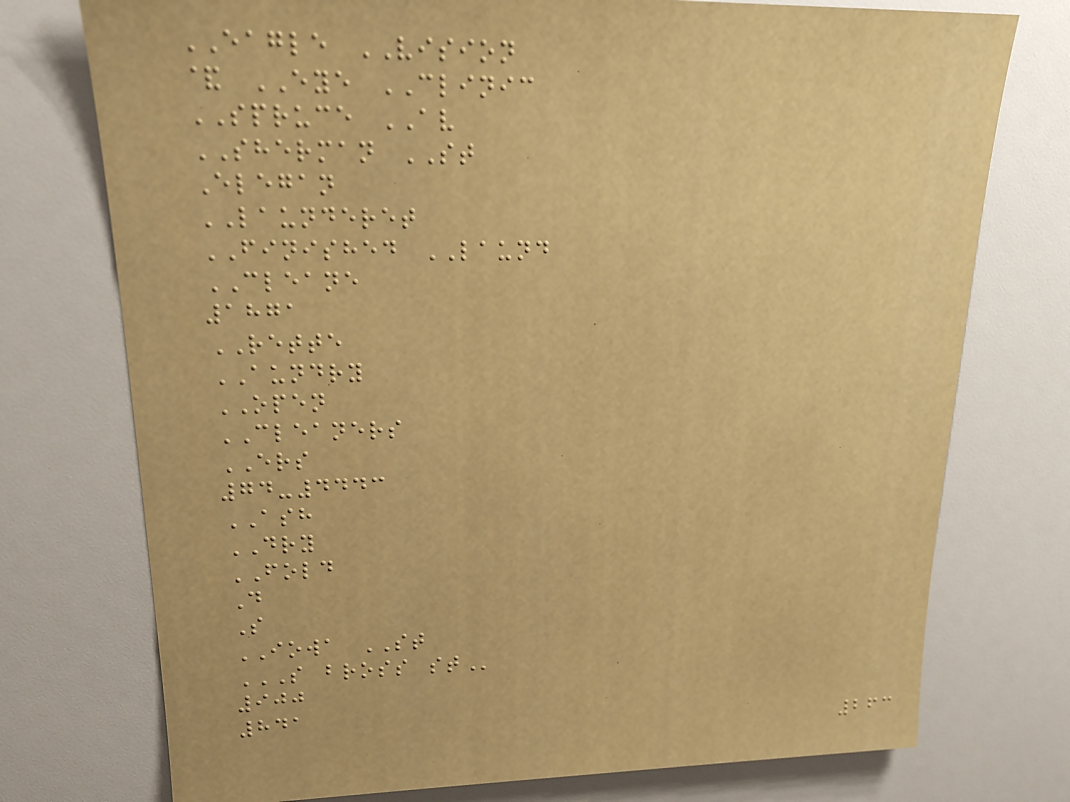EAGLE VISION
& EYE CLINIC
SPRUCE AV
SHERMAN ST
Elegan
LAUNDERET
FINISHED LAUND
CLEANE
1871
RETTE
AUNDRY
OPEN
CLEANERS
ERS
74-4443
ASH
DRY
FOLD
D
S
IOWA ST
S BROSS ST
900
841
263
